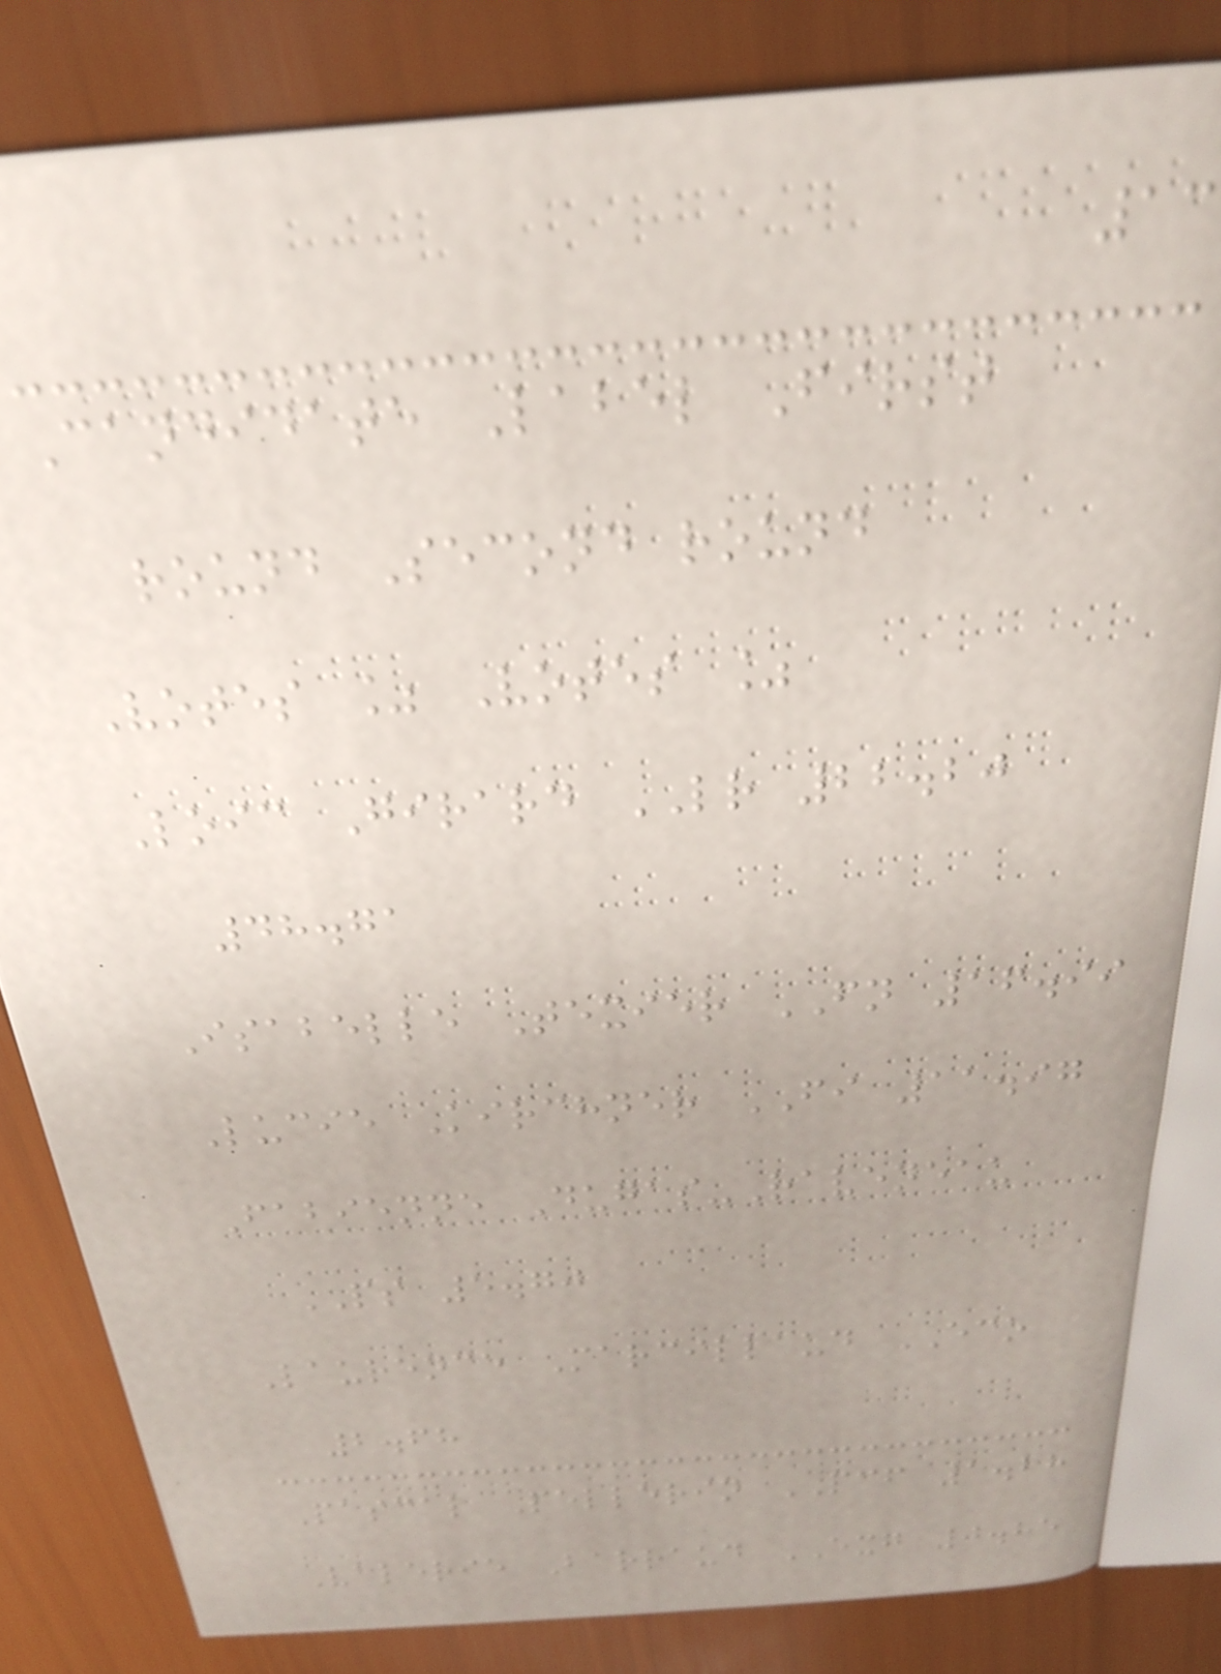13
Candidate Label First
round Second round
Votes % Votes %
Loic Girard LR 22.20
48.71
Isabelle Texier FN 16.99
Lucie Kirchner FI 11.97
Fabienne Dugas-Raveneau
PS 5.70
Laurence Marcillaud ECO
2.68
Pascal Pellerin PCF 1.28
Valerie Barraud EXG 0.85
